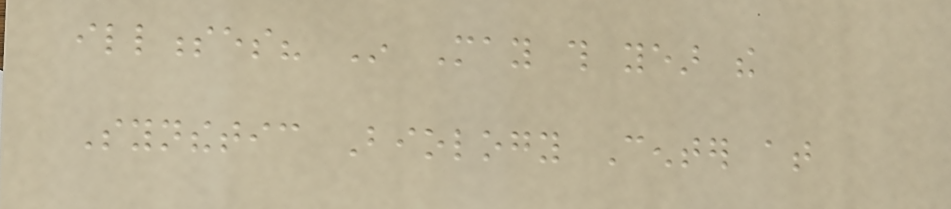illnesses? In May this year the
Synthetic Biology Center at
